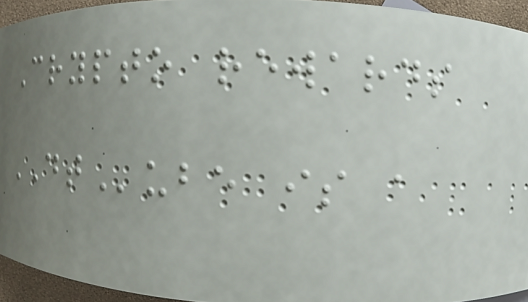Crypto rewards
DTube is a
